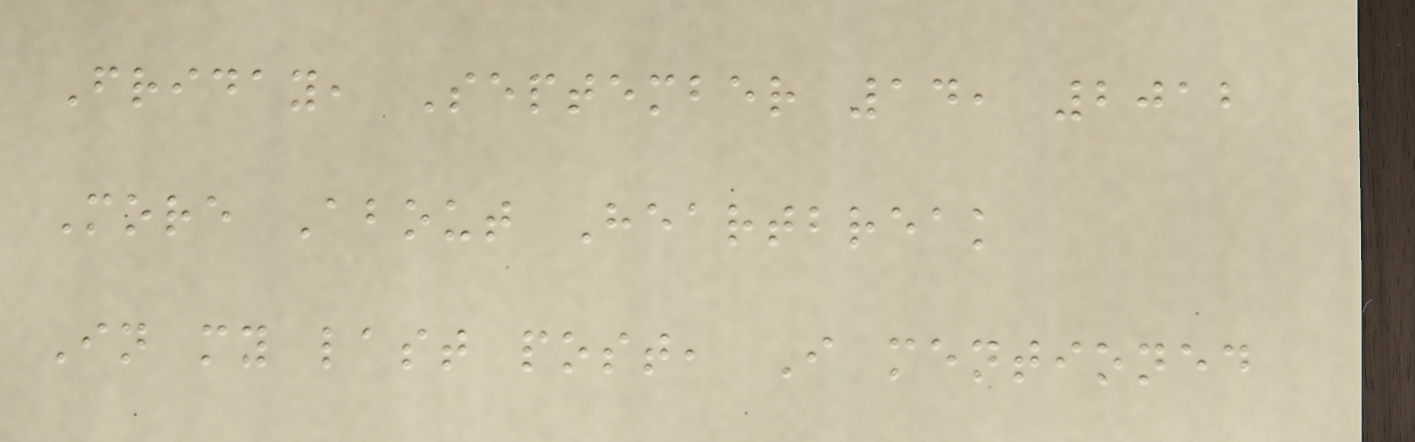Friday, September 14, 2012
More About Heartbreak
In my last post, I mentioned
